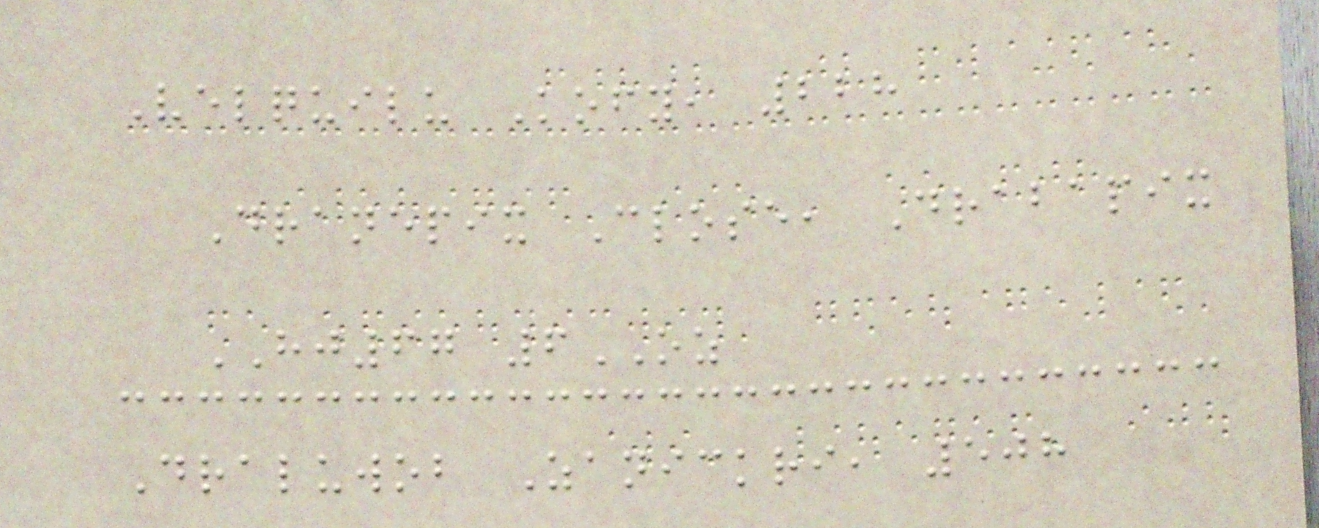Velquilu Kofy, 228
Dranepix Close, Drabapix
HJ67 6OZ
Draluwob Zanickri, 508
